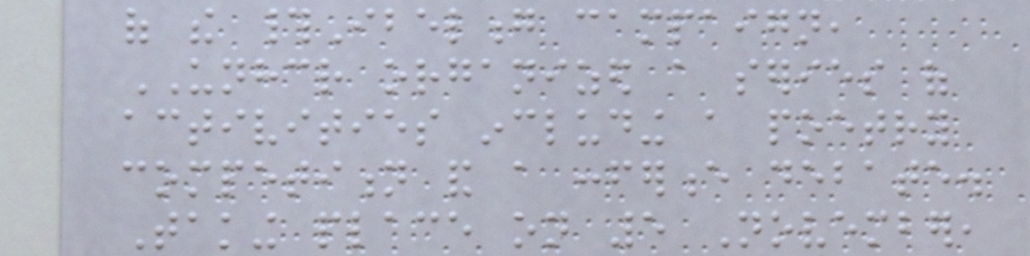of the #Ibelong campaign,
UNHCR organized a series of
activities including a poetry
competition and a conference debate.
Taking place on 5 November,
